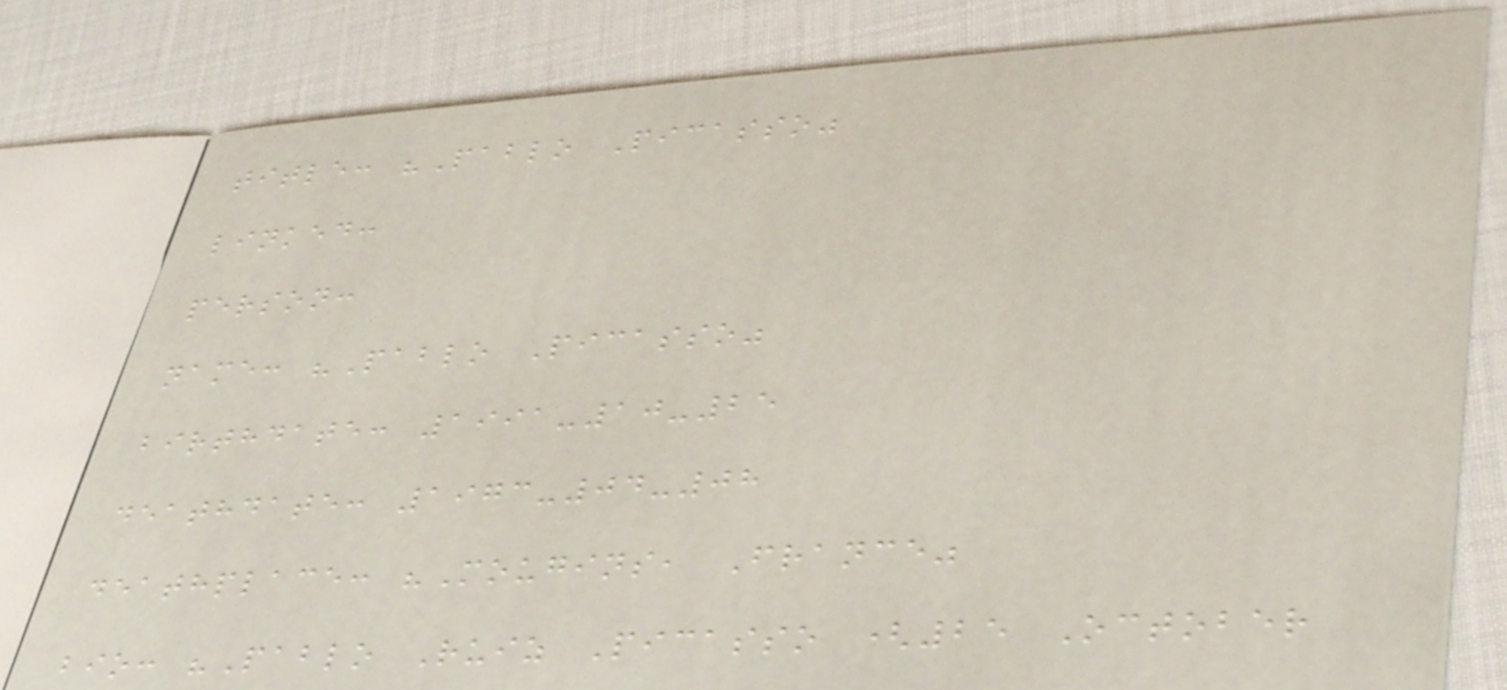title: "Pablo Picasso"
linked:
person:
name: "Pablo Picasso"
birthdate: 1991-10-25
deathdate: 1973-04-08
deathplace: "Mougins, France"
bio: "Pablo Ruiz Picasso (25 October
